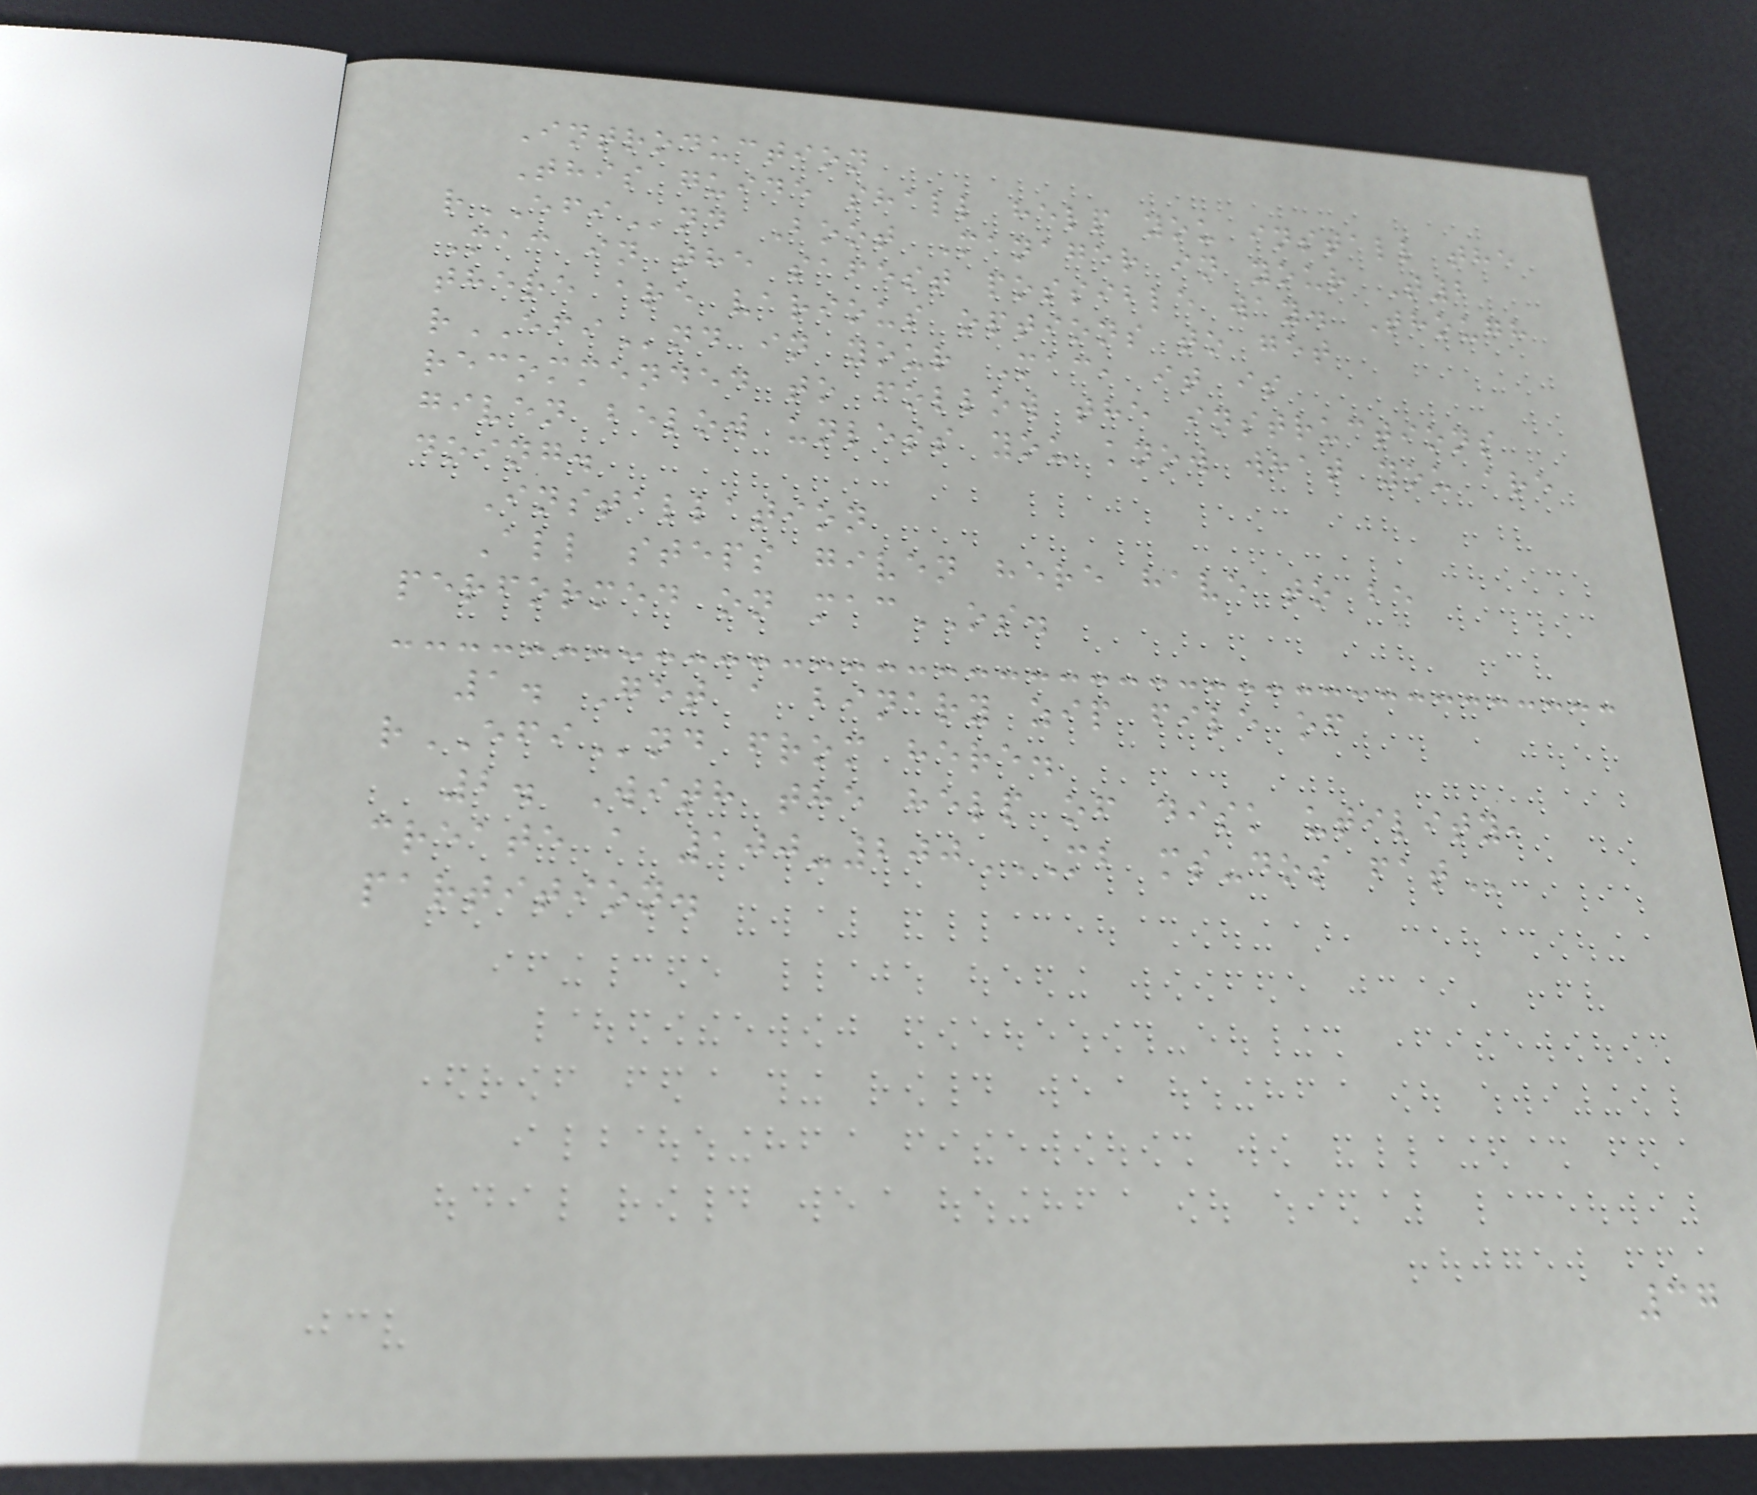Introduction
This guide shall help you install the
rEFInd Boot Manager in your T2
Mac in the safest possible way. Though
there are various options to get
rEFInd in your Mac, it is
recommended to follow the instructions
given below unless you know what you are
doing.
Installation
All steps given here have to be
performed on macOS.
1. Get a binary zip file of
rEFInd from here.
2. With the help of disk utility,
create a 100-200MB MS-DOS FAT
partition.
37
